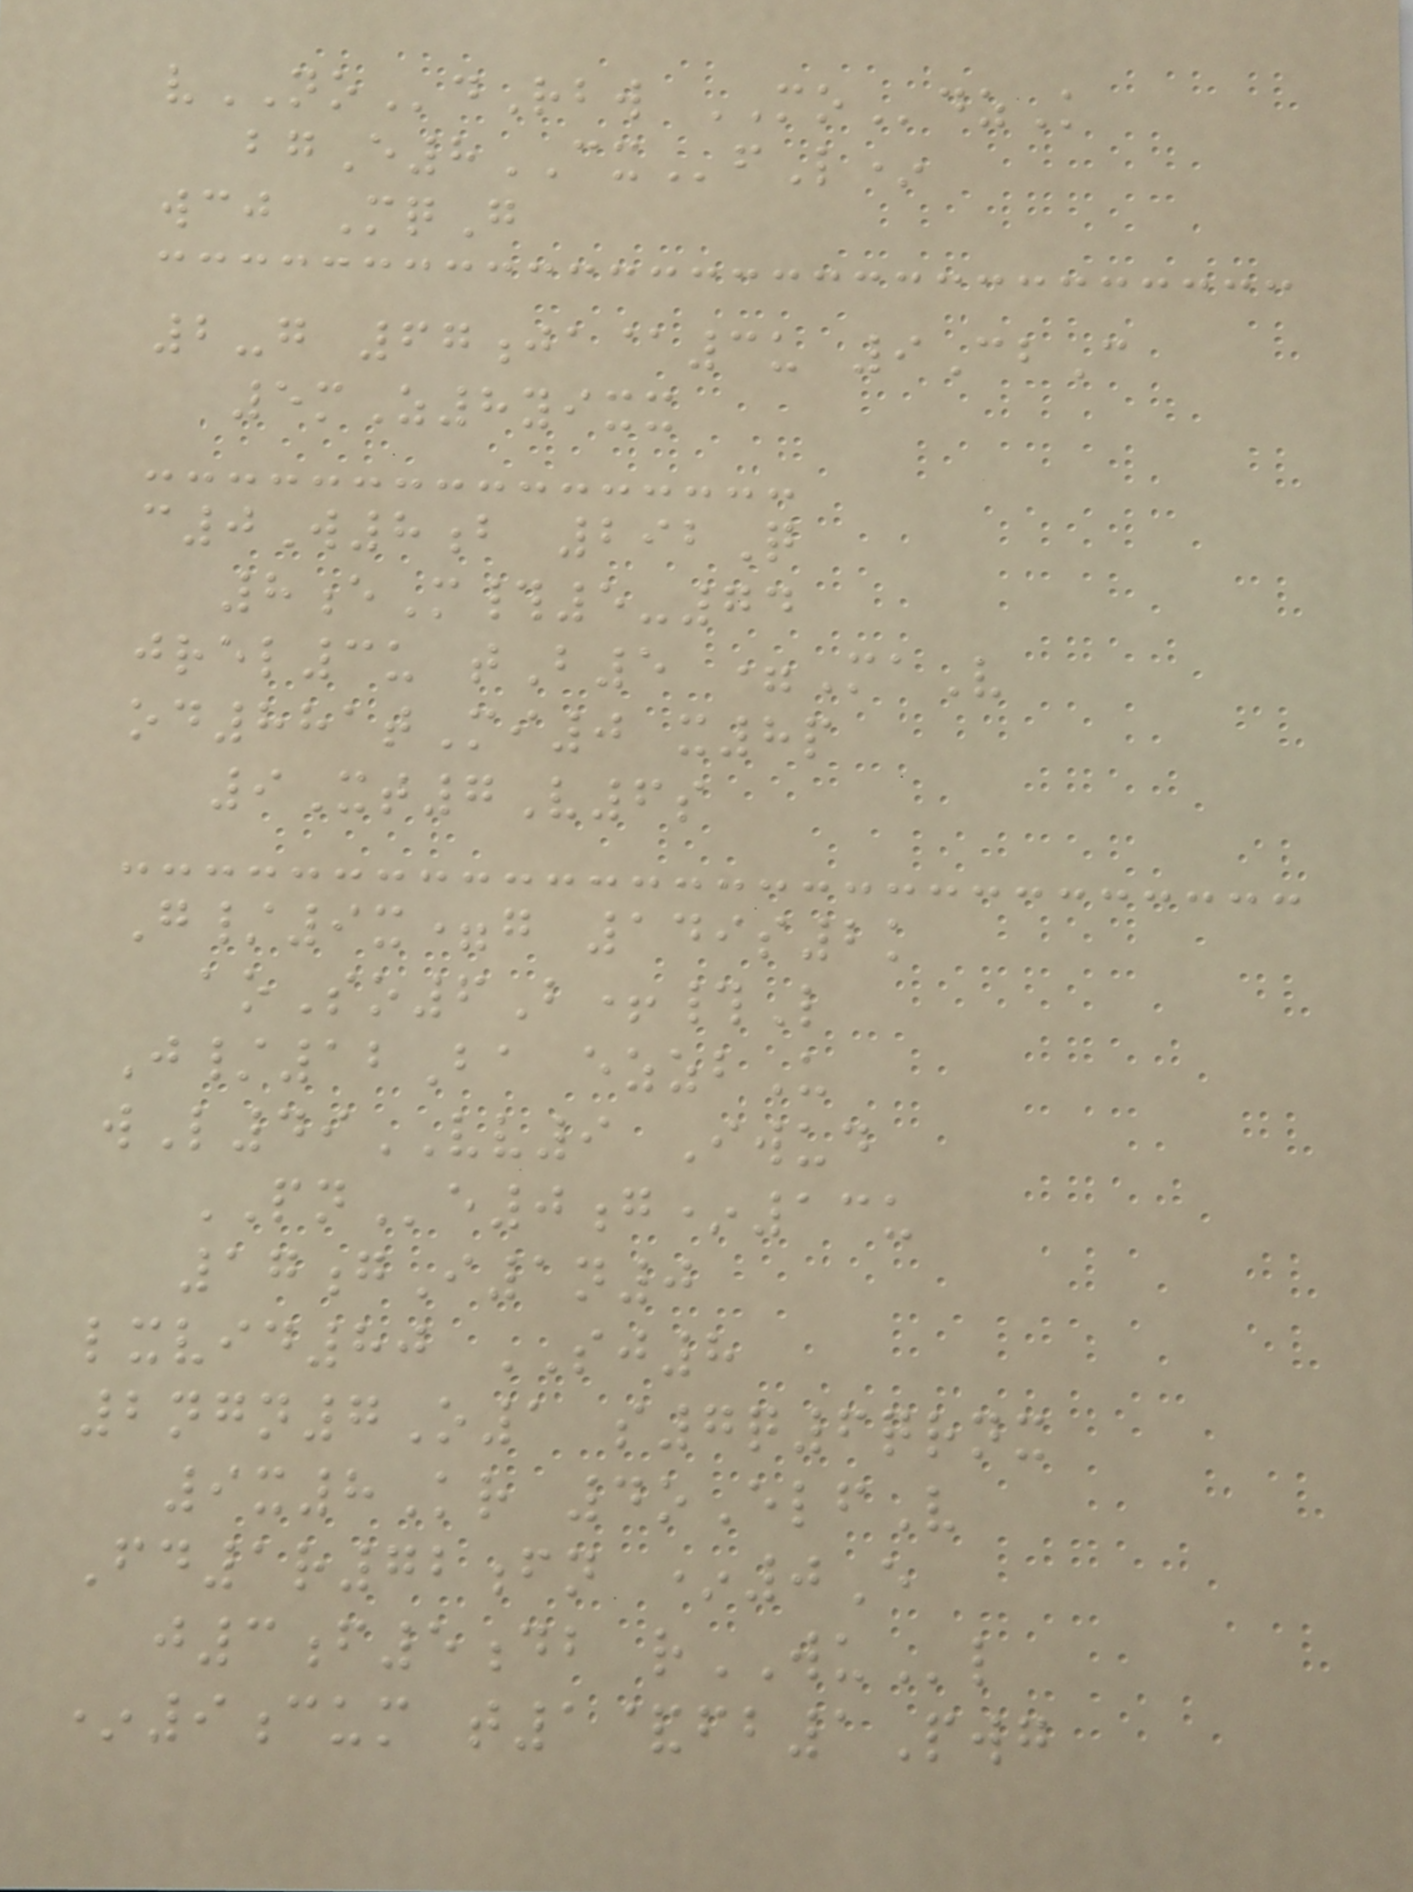vNOdRbw MOdzK
bgE8CXfL*
wcj MqG
2-g 67ja@3u 9CbC
5mZ8yixx
c0W8b 292Q
8eM#5-74
jrel3u tB5 =MaV
od881tMi0 x8p
9Xt7V6s
G/9x=g 149s2k
aoSo6B+#L
J/12Ba ezzbU
wL49VV9 Iwud
PNe0g*13u
17gI1n0
lxvid80 SJ8
2ngn7O1 s7q6qrnx
9x8Kr 4oElfV
Fd1r72fn *0E
j3f5db rWUl
*9cum t1&fb1Pwg
